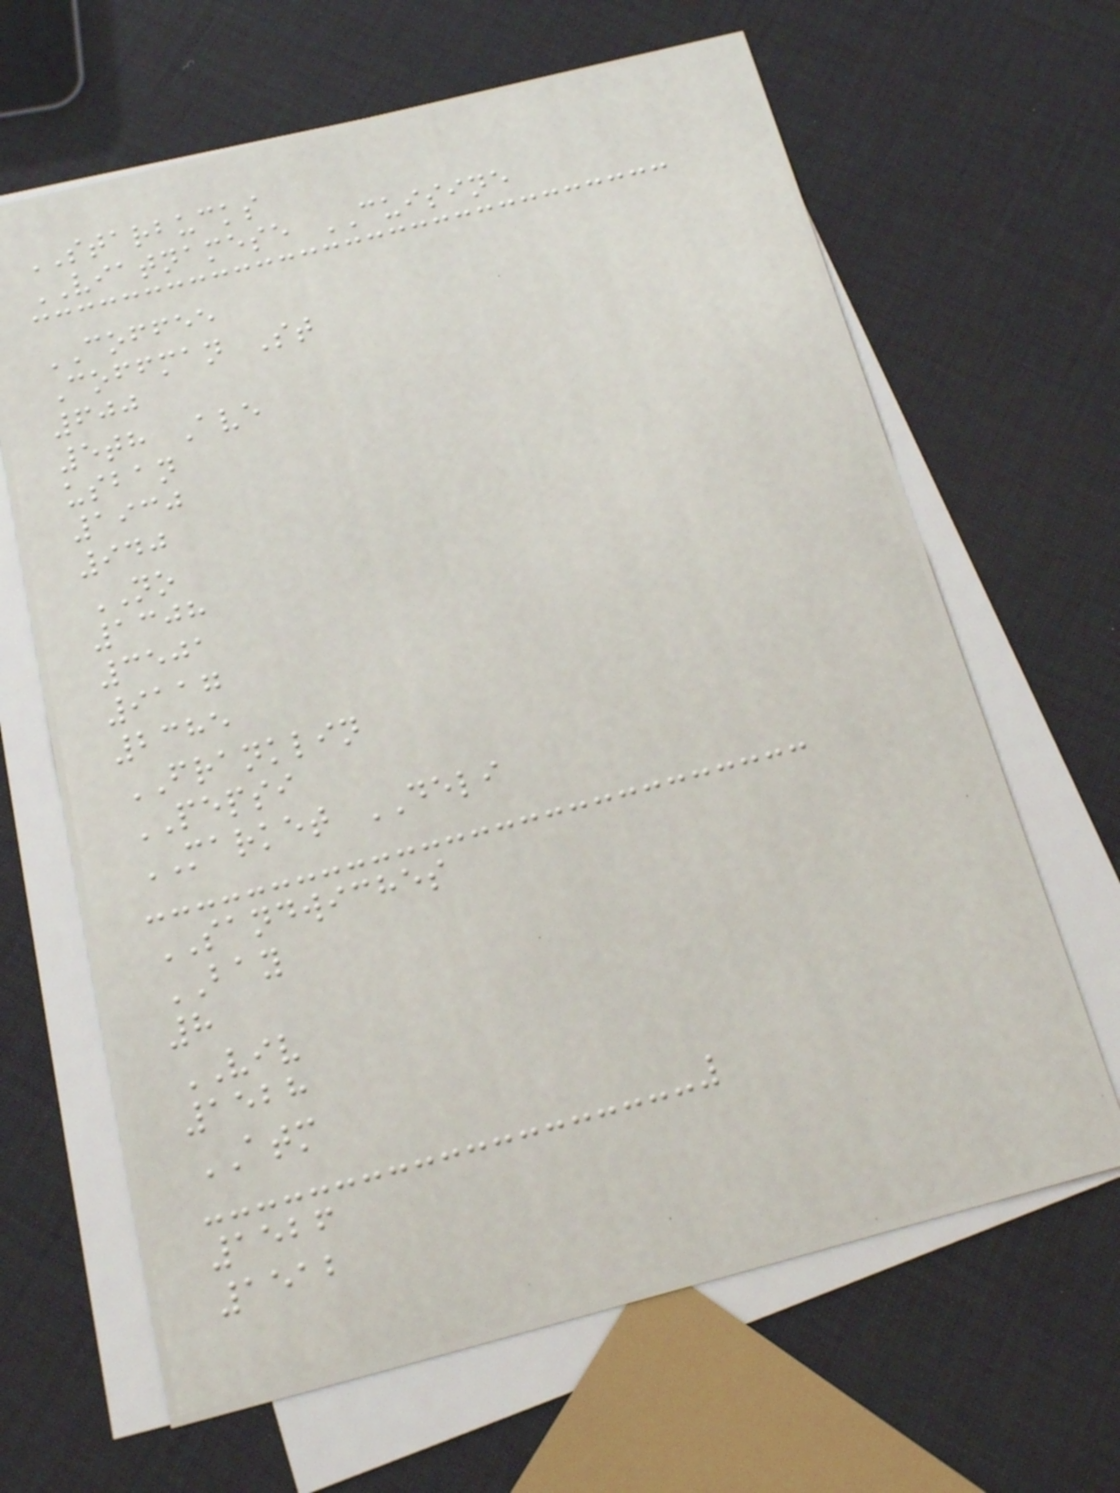STARBUCKS
VIATNAMESE CUISINE
COFFEE
Coffman St
600
5th Ave
usban
1930
940
NO
1308
3501
9117
2385
FRANKLIN
PEPSI
MARKET DELI
SANDWICHES
BAY
8
VIV
1528
ATM
1526
1512
